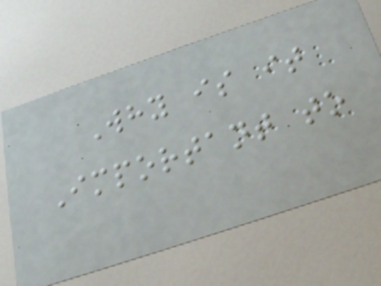Why is it
Important to
